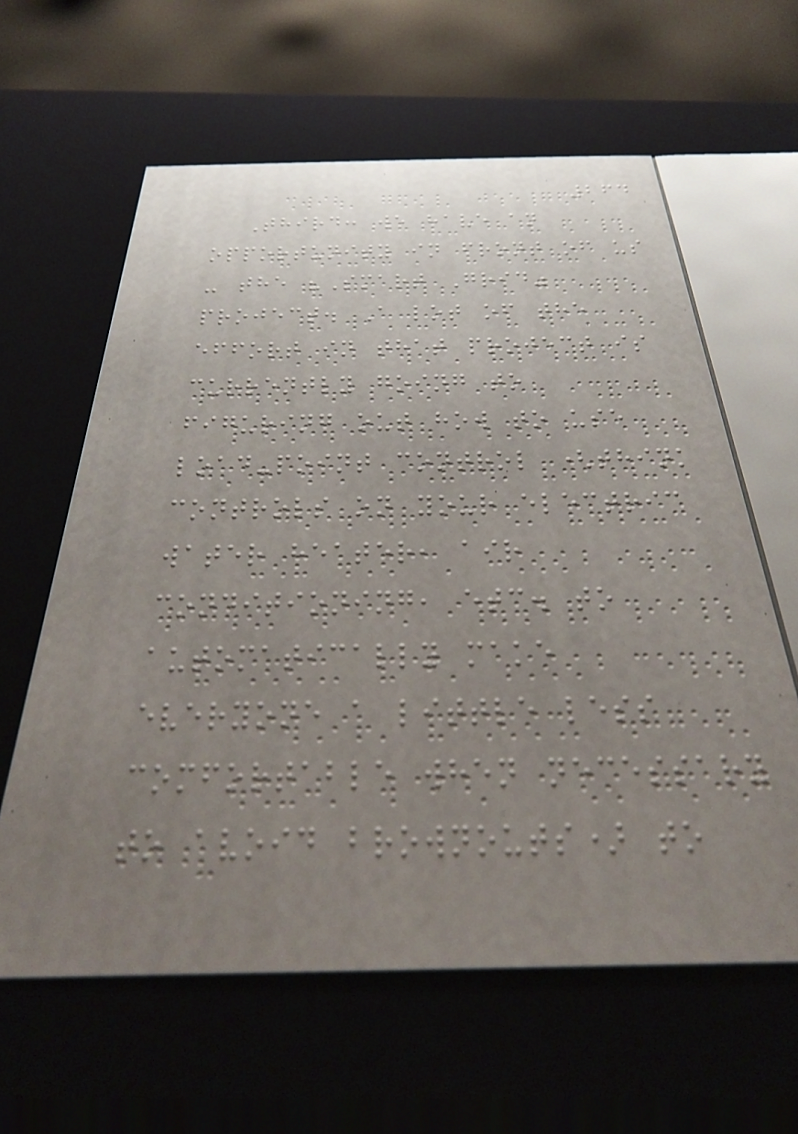264
Third: we have an
opportunity in front of us
- the "Smart Grid"
project. A lot of the
effort in that project is
currently going to
figuring out how to use
load-point control (think
controls on your electric
water heater, air
conditioning, etc. to
automatically make
everyone a little less
comfortable when necessary
to avoid brownouts) to
